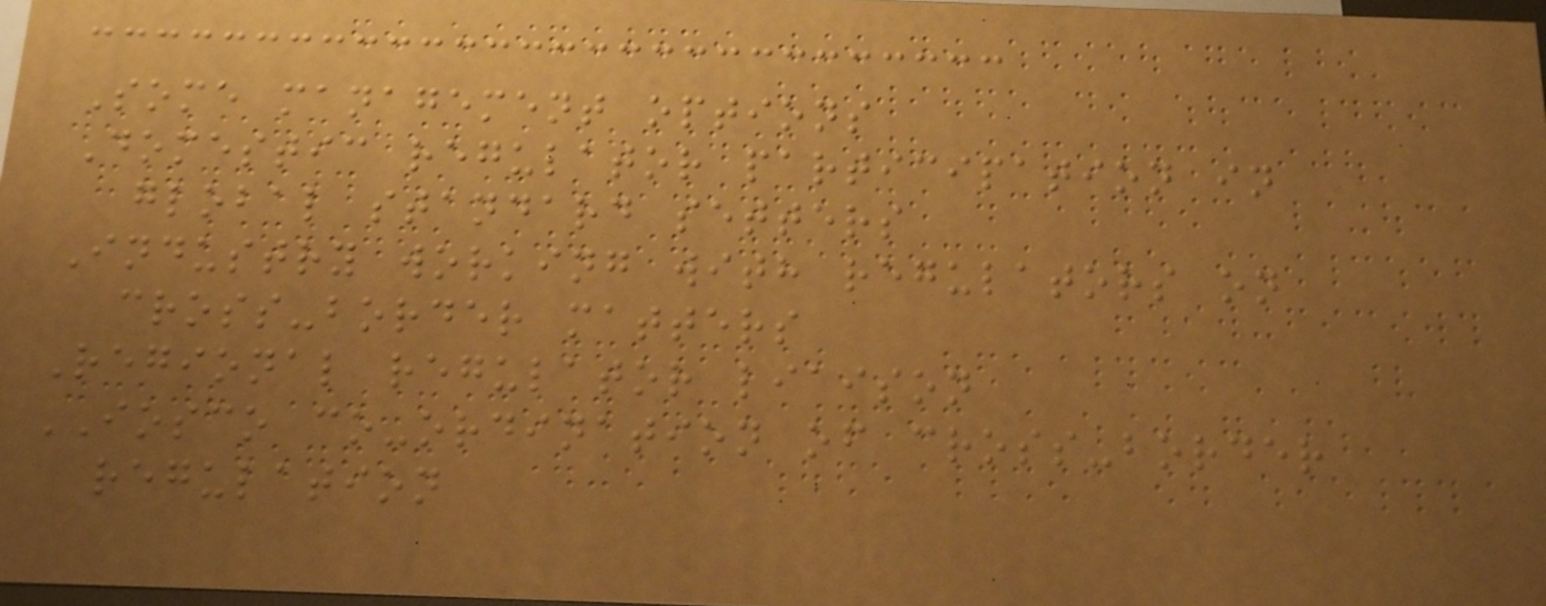Some management options
Domestic regulator participation in
global standard setters
Industry working with regulators on
cross-border matters
Regional regulator liaison
IOSCO co-ordination of cross-border
regulation
